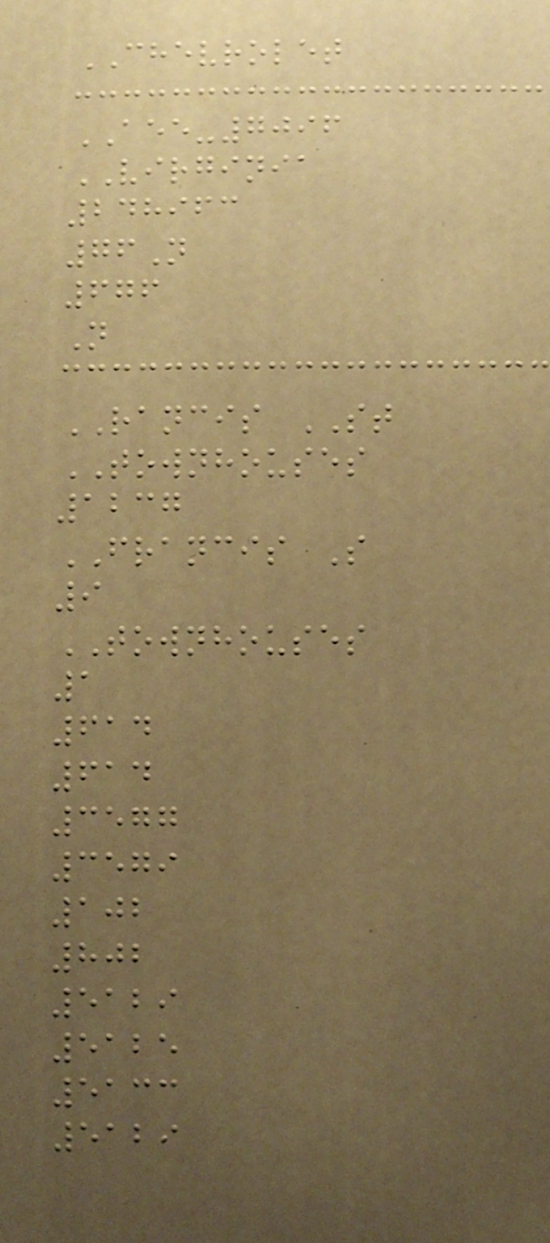CHEVROLET
AEE-7096
VIRGINIA
248963
76N
676
N
RANCIS ST
TOWNHOUSES
1237
FRANCIS S
9
TOWNHOUSES
1
614
614
3577
3579
102
802
5129
5125
5133
5129
